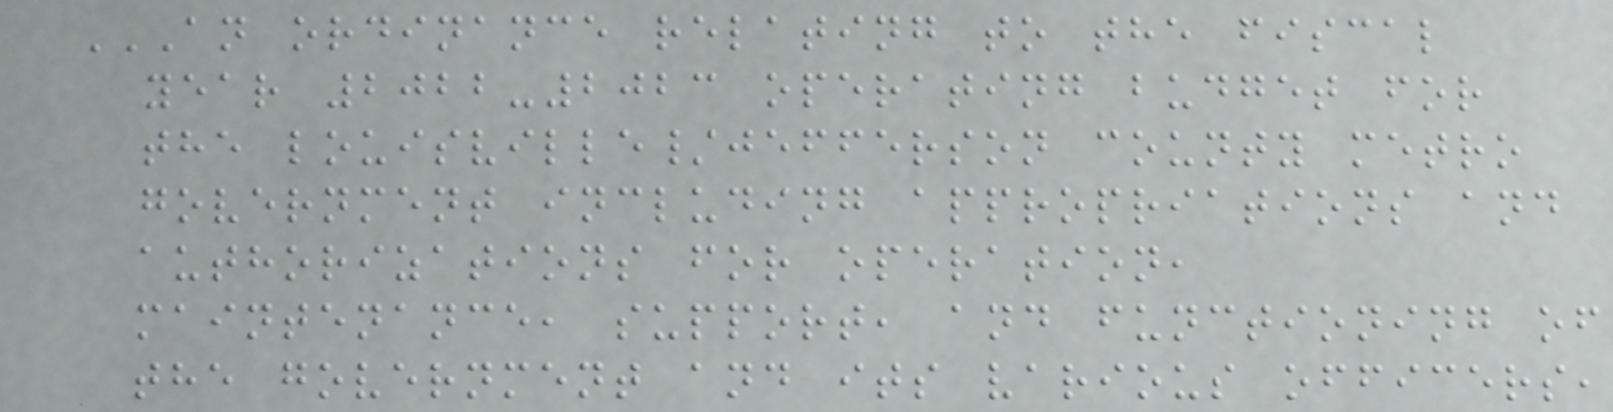AN ORDINANCE RELATING TO THE FISCAL
YEAR 2022-2023 OPERATING BUDGET FOR
THE LOUISVILLE/JEFFERSON COUNTY METRO
GOVERNMENT INCLUDING APPROPRIATIONS AND
AUTHORIZATIONS FOR OPERATION,
MAINTENANCE, SUPPORT, AND FUNCTIONING OF
THE GOVERNMENT AND ITS VARIOUS OFFICERS,
